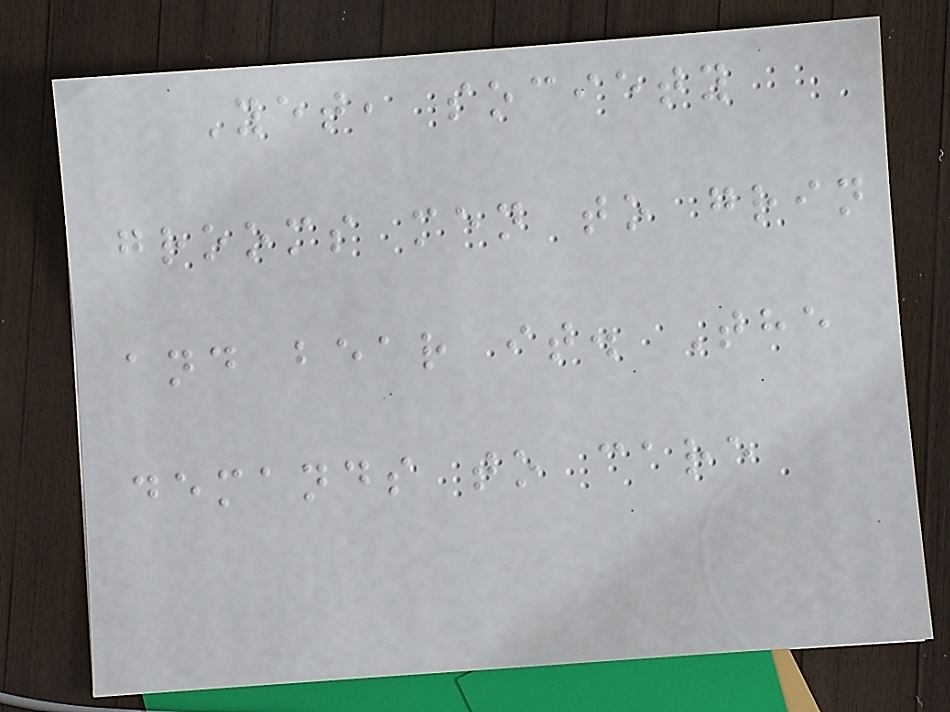Yet, society
grooms men to grin
and bear it. The
demands to care
